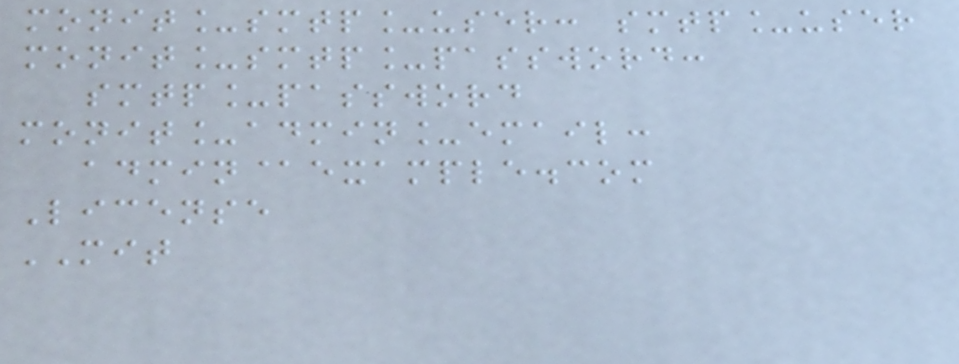monit_smtp_user: smtp_user
monit_smtp_password:
smtp_password
monit_admin_email:
admin@example.com
License
MIT
